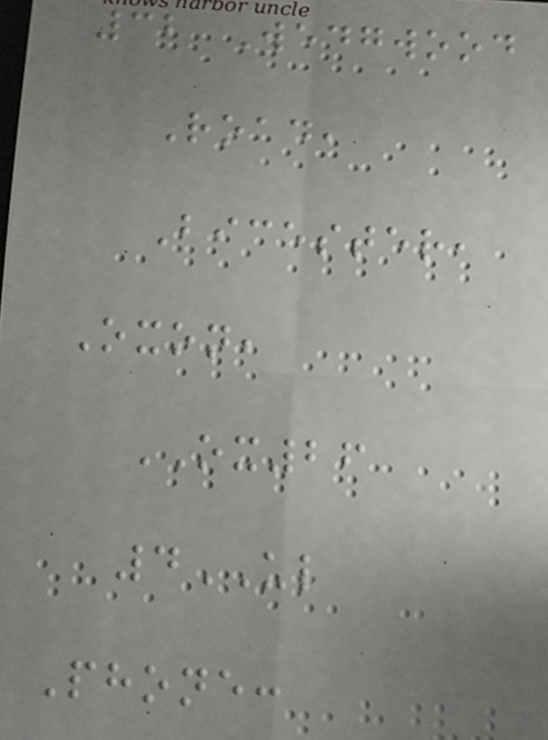32 Wedgwood
Road,
Bicester,
Oxon,
OX26
4UL
Phone:
